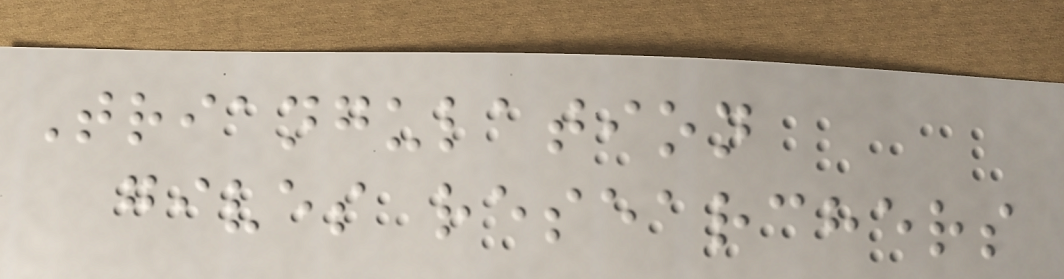Triangulation
gives researchers
